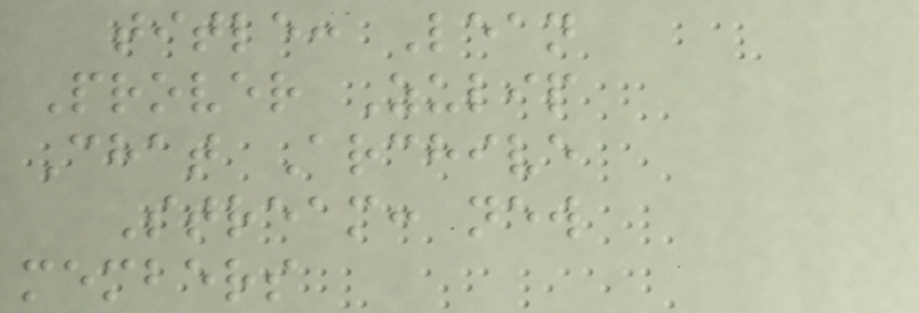title: Lean
Prover Zulip
Chat Archive
Stream: new
members
